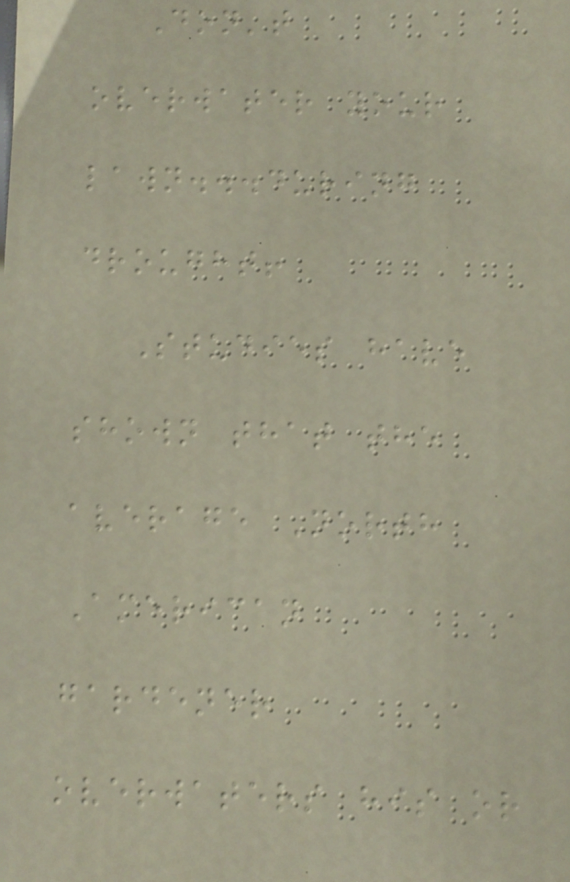Don't
overwater your
lawn...during
drought!
Studies have
shown that the
average North
American
gardener
overwaters his or
